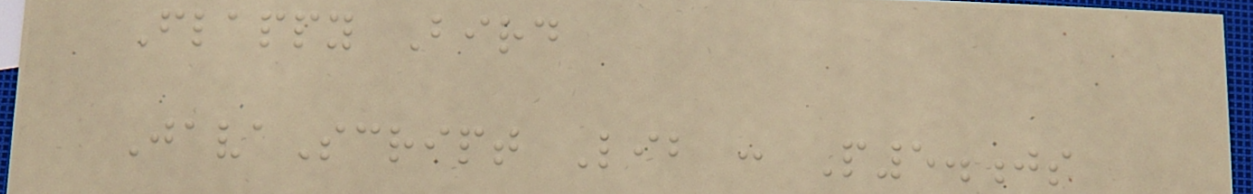Flappy Bird
JavaScript Lib : P5.js
